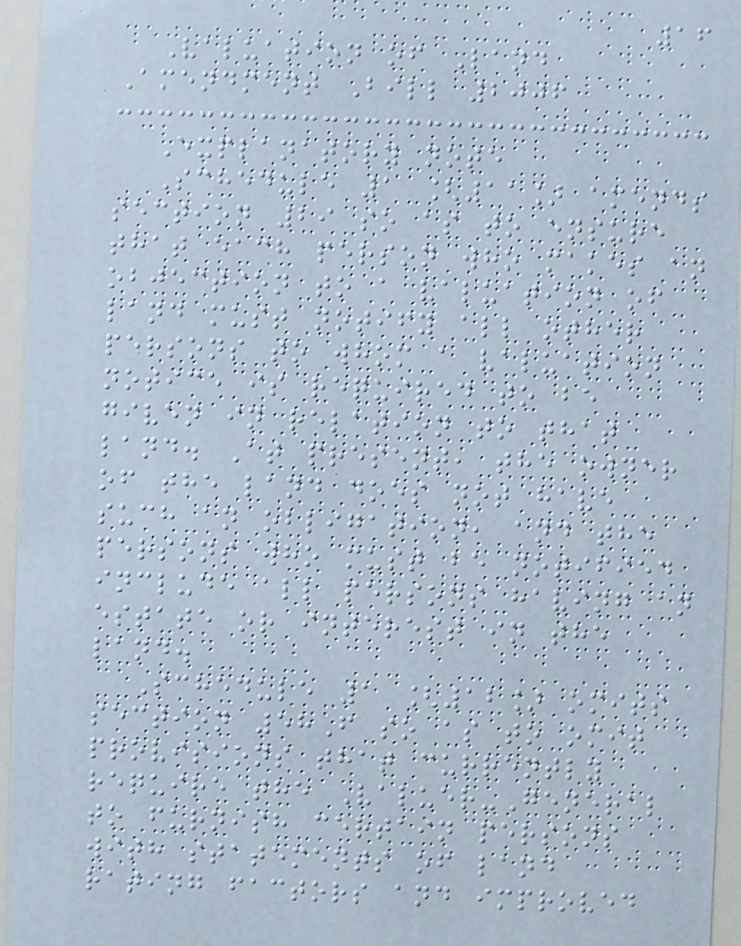16
Valuation of Land
Amendment Bill 2006
Explanatory note
Schedule 1 [11] amends
section 29 so as to ensure
that each person who makes an
objection to a valuation of
land must notify all other
persons to whom a valuation
notice is required to be
given in relation to that
land. At present, the owner
of the land does not have
such an obligation, and the
persons who must be notified
include all persons having an
estate or interest in the
land.
Schedule 1 [12] omits
section 58F so as to omit
provisions that currently
require the Valuer-General
to furnish certain persons
with statements of land
rating factors and improved
